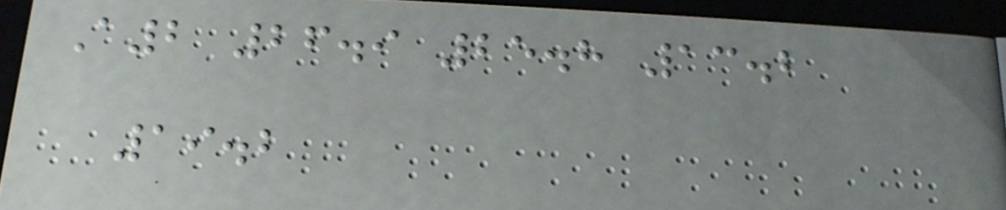A2 26.9 25.8 13.2
19.2
